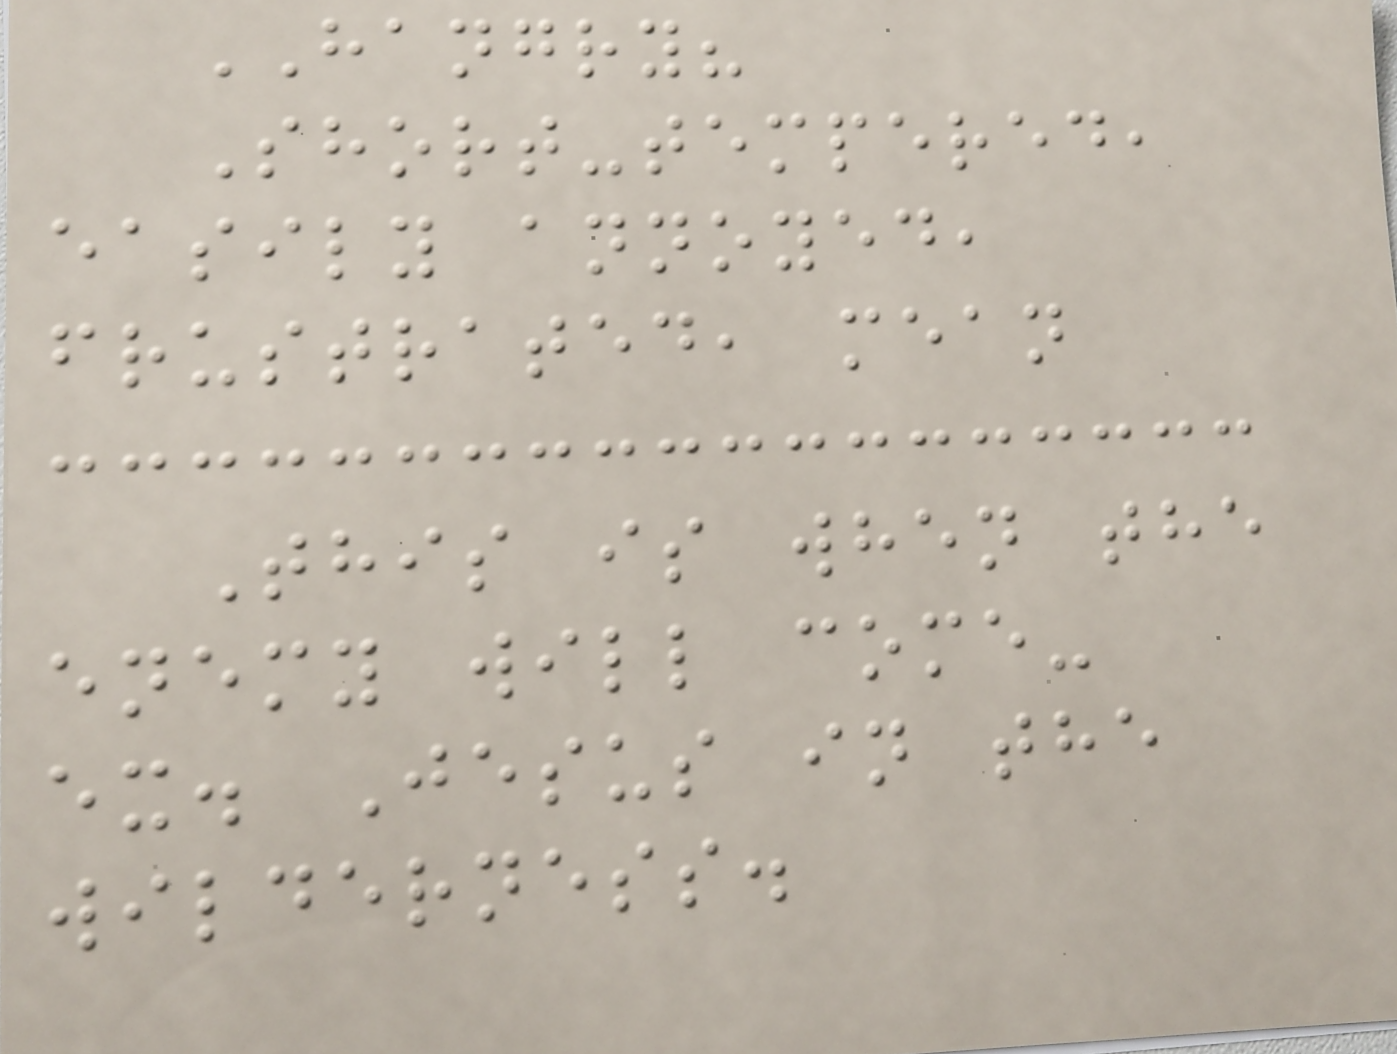HANGRY?
Short-tempered,
easily annoyed,
frustrated, mean
This is when the
enemy will come-
ex. Jesus in the
wilderness.
